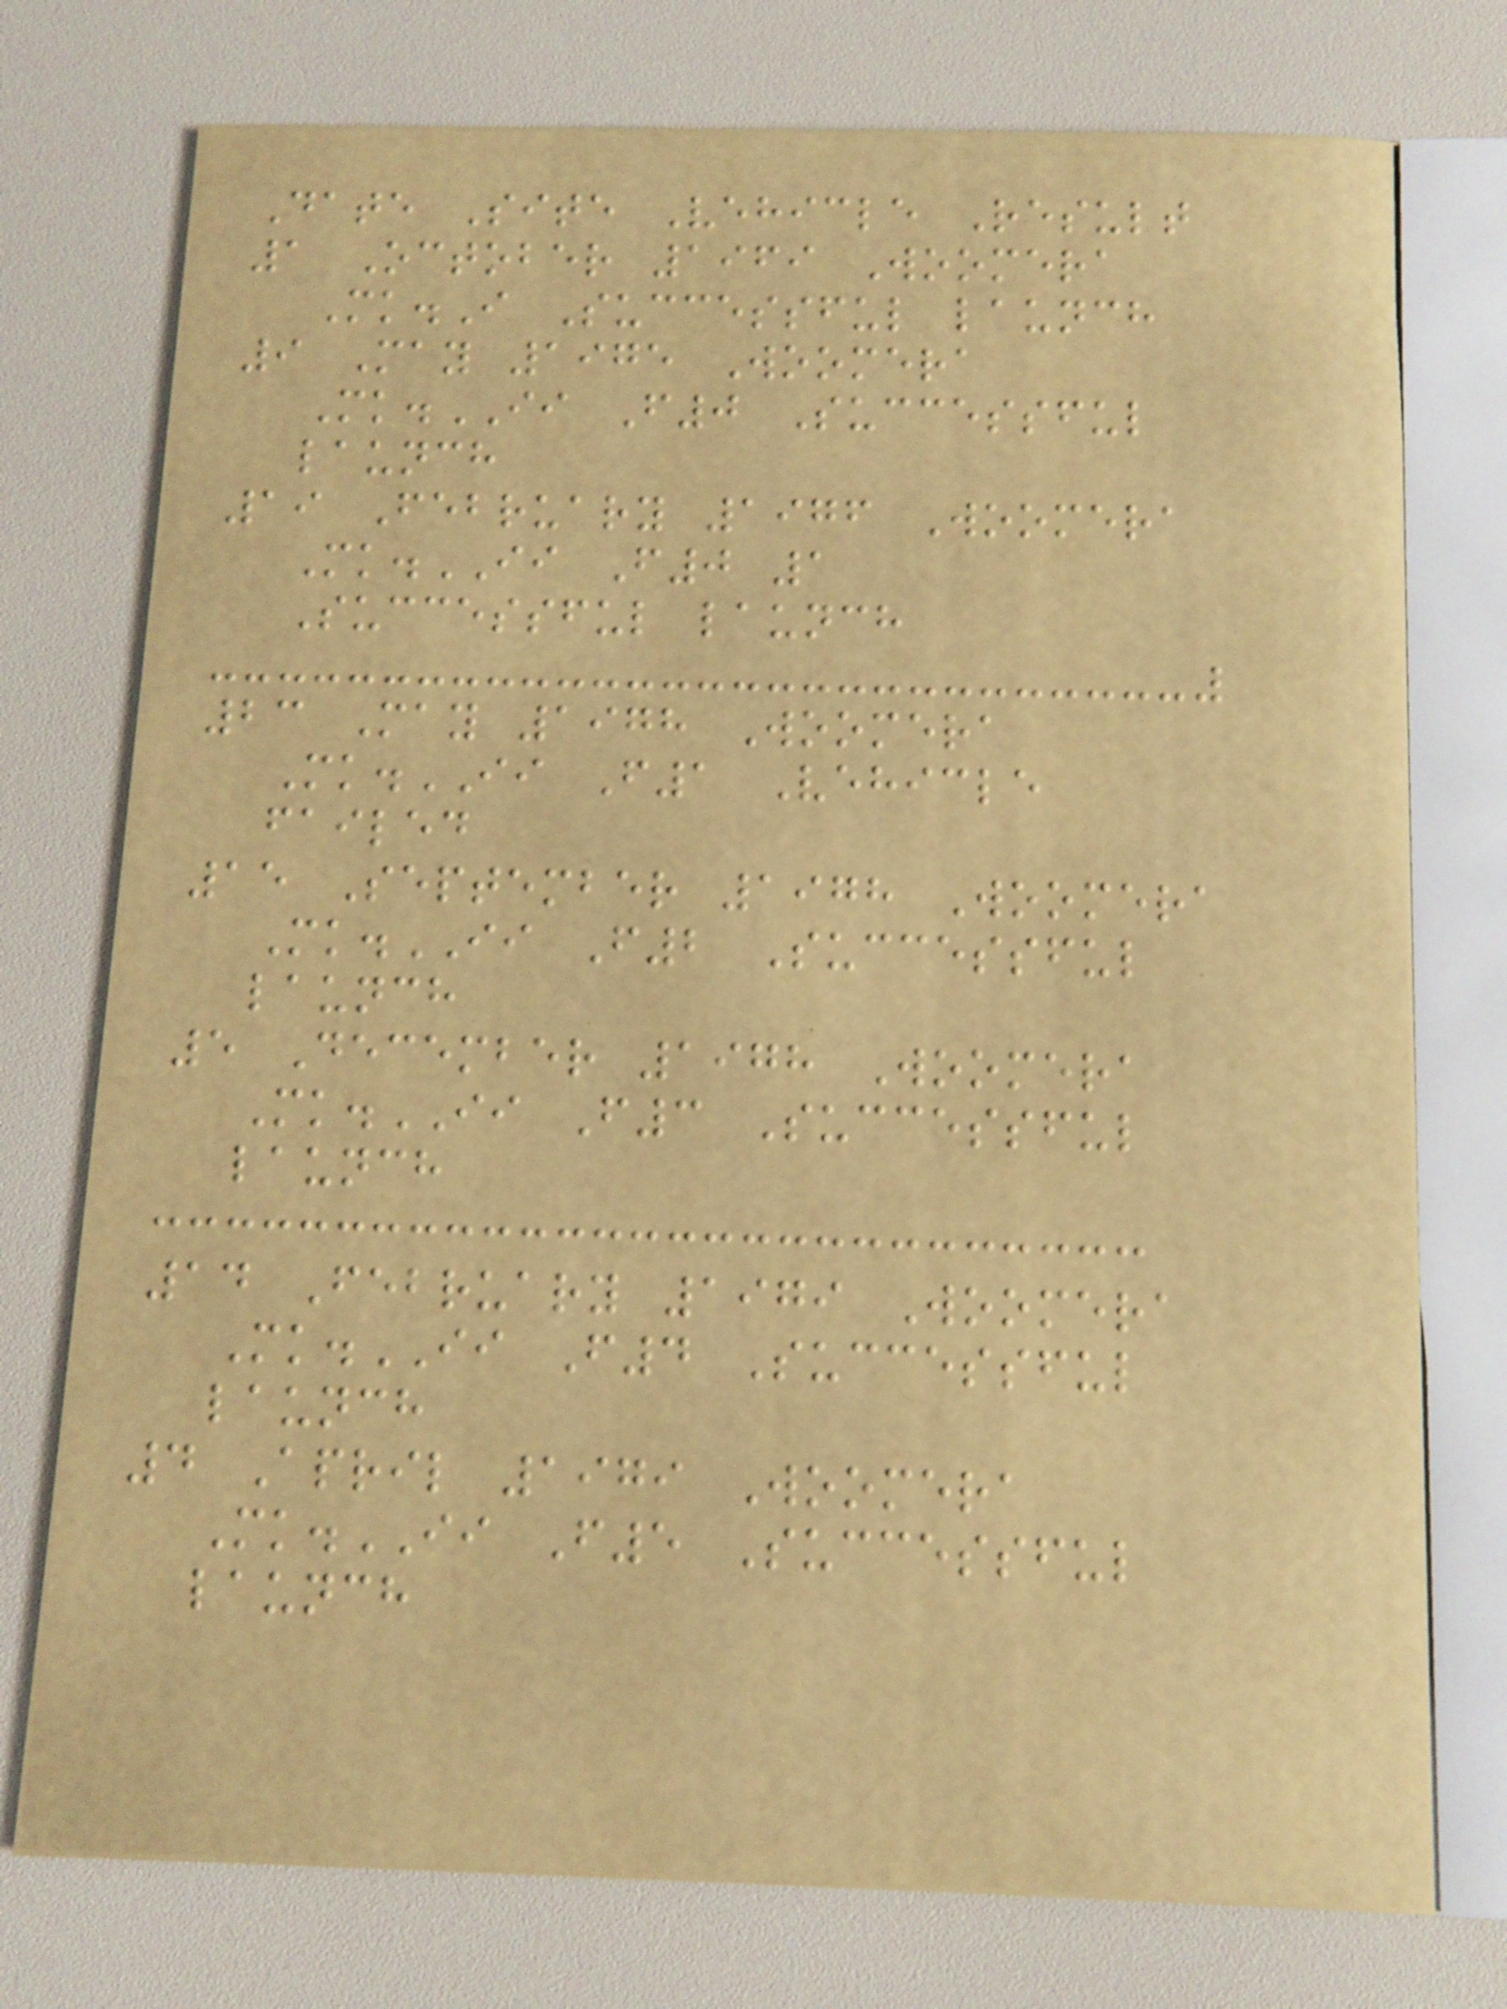Date Site Vehicle Result
1 October 1969 Woomera
Mk.I Successful launch
9 May 1975 Woomera
Mk.II F0 Successful
launch
19 February 1976 Woomera
Mk.II F0 1
Successful launch
23 May 1978 Woomera
Mk.II F1 Vehicle
failed
15 September 1978 Woomera
Mk.II F2 Successful
launch
5 December 1978 Woomera
Mk.II F3 Successful
launch
14 February 1979 Woomera
Mk.II F4 Successful
launch
4 April 1979 Woomera
Mk.II F5 Successful
launch
